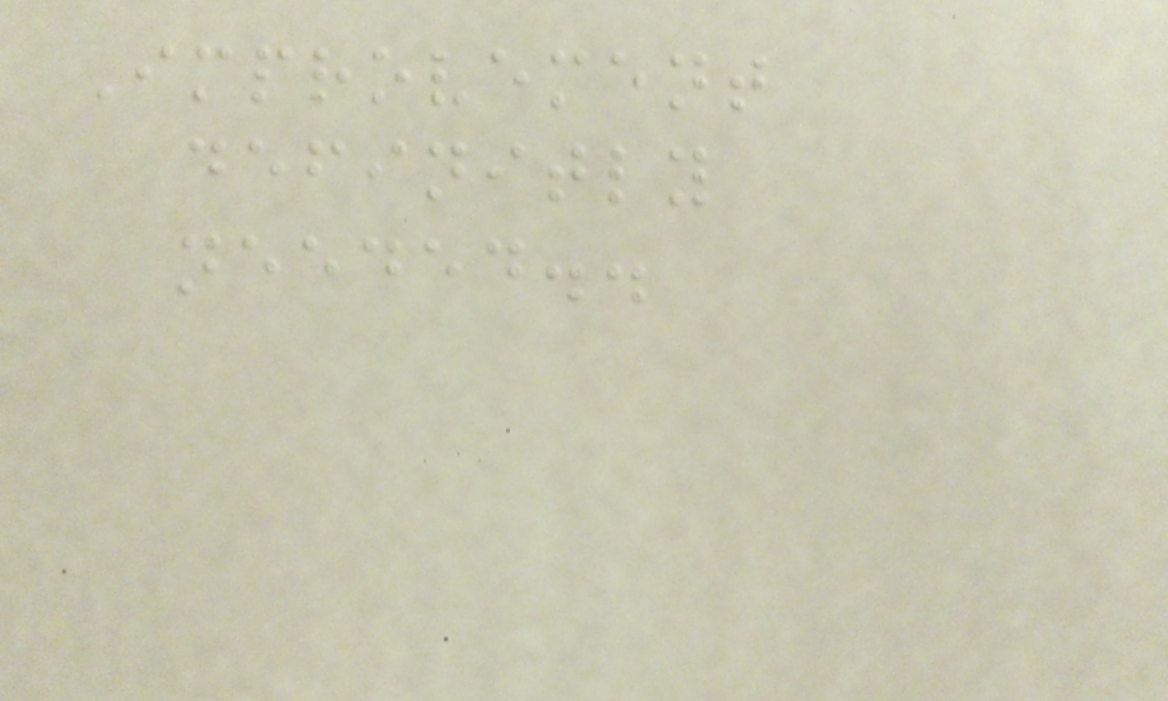Improvement
definitly
needed..
